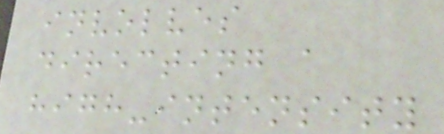involves
directing a
high-intensity
